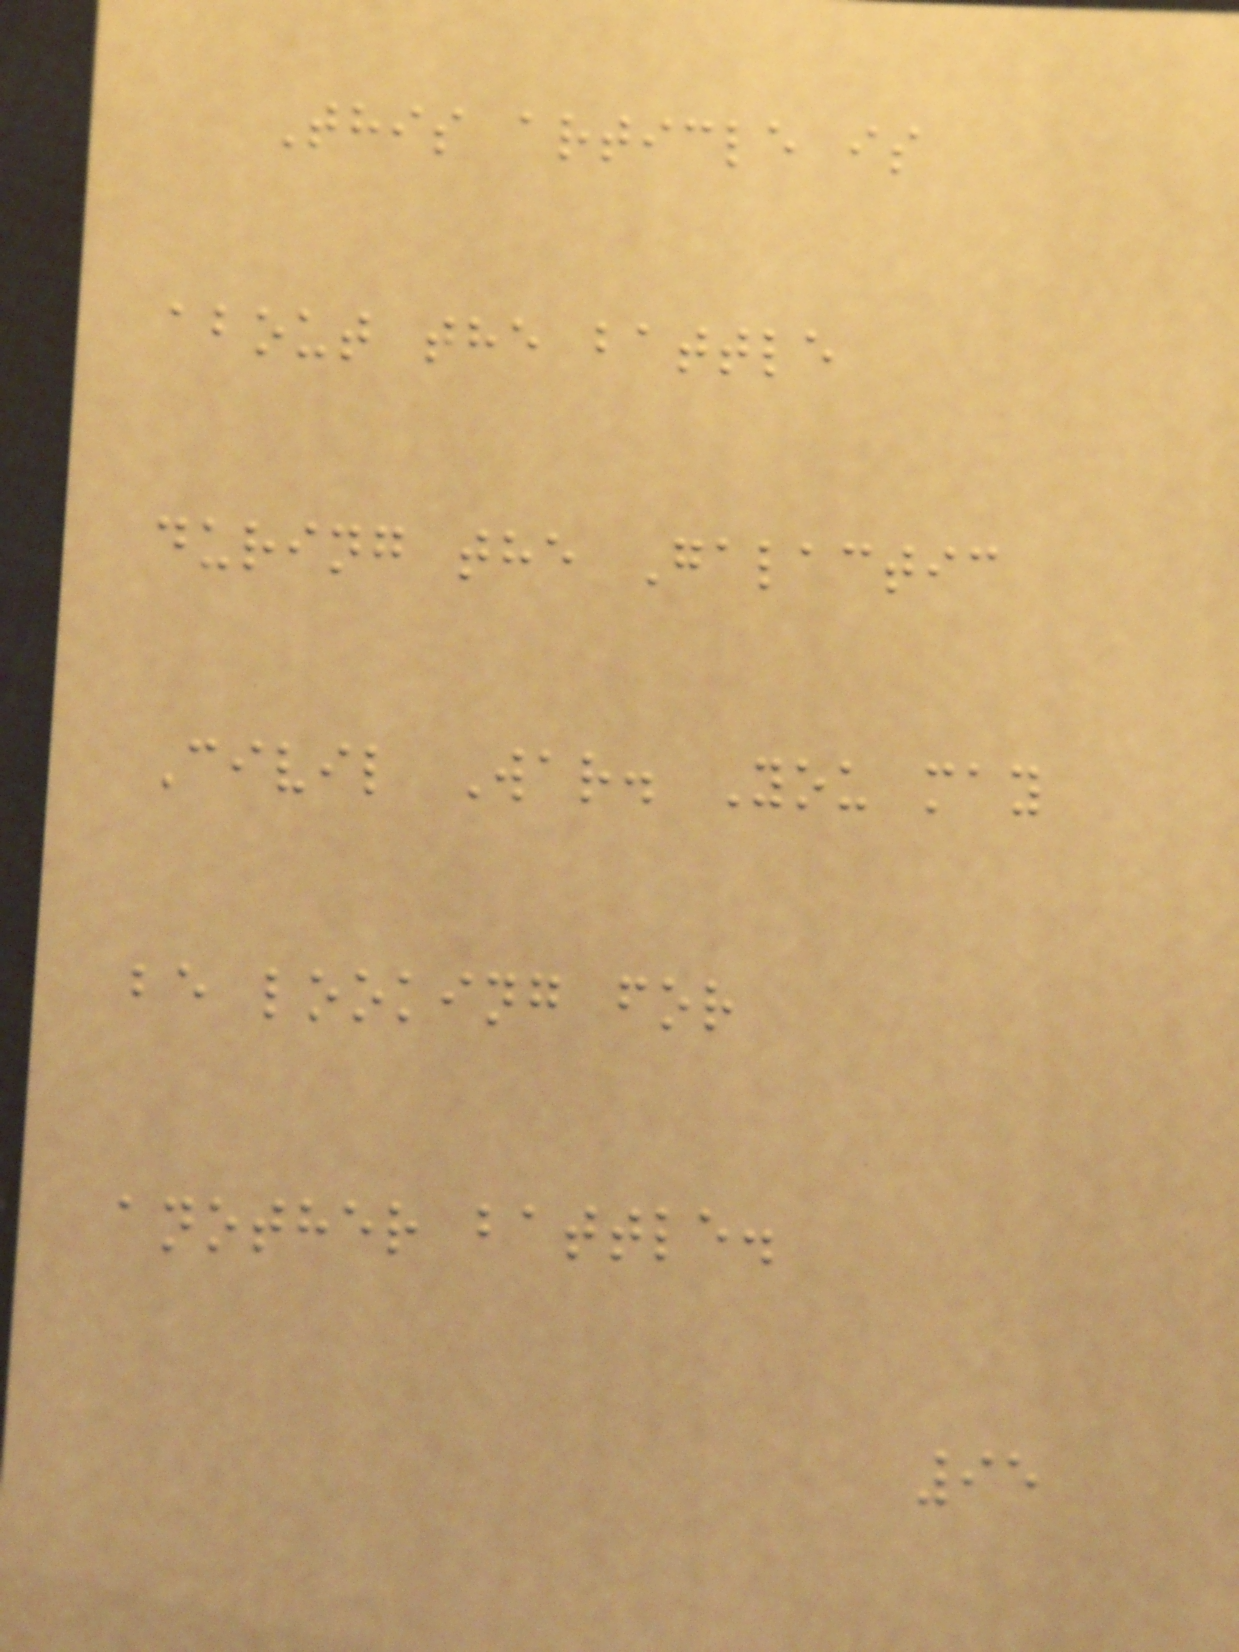This article is
about the battle
during the Galactic
Civil War. You may
be looking for
another battle.
95
